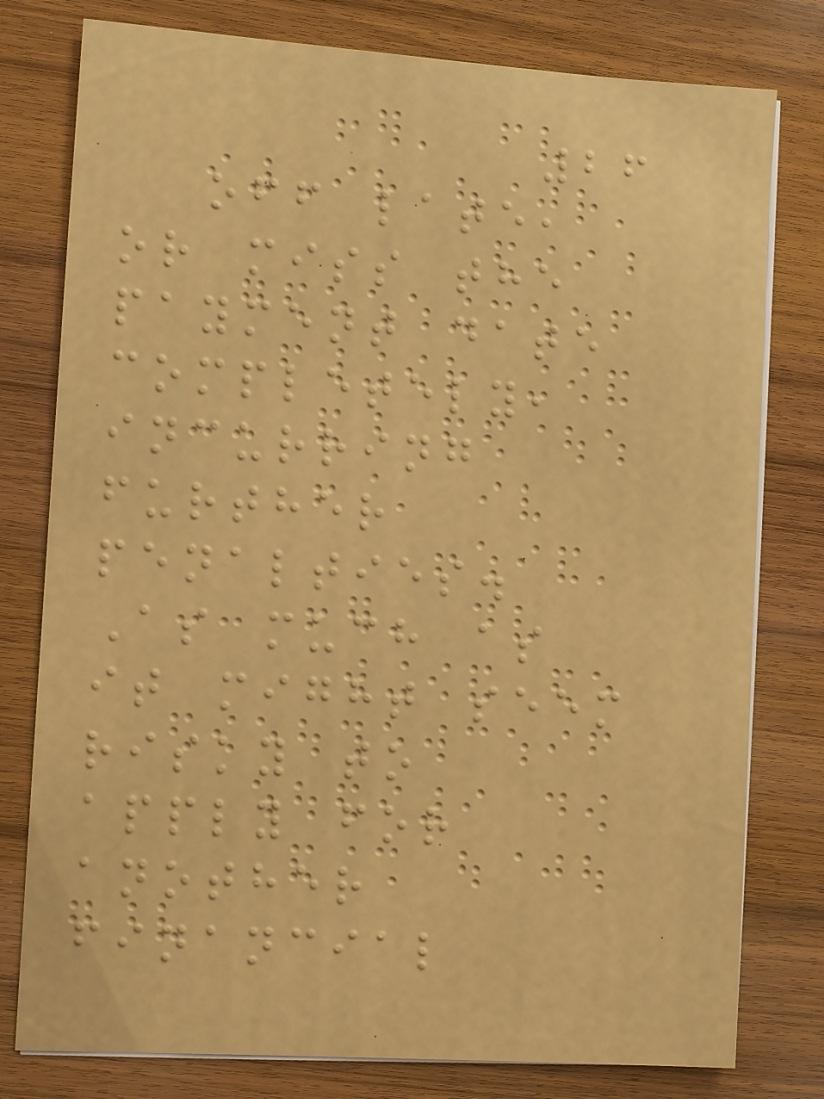26
off late,
or miss the
payment date
completely,
incurring
further
penalties.
As much as
it might seem
risky to
apply for
another
financial
